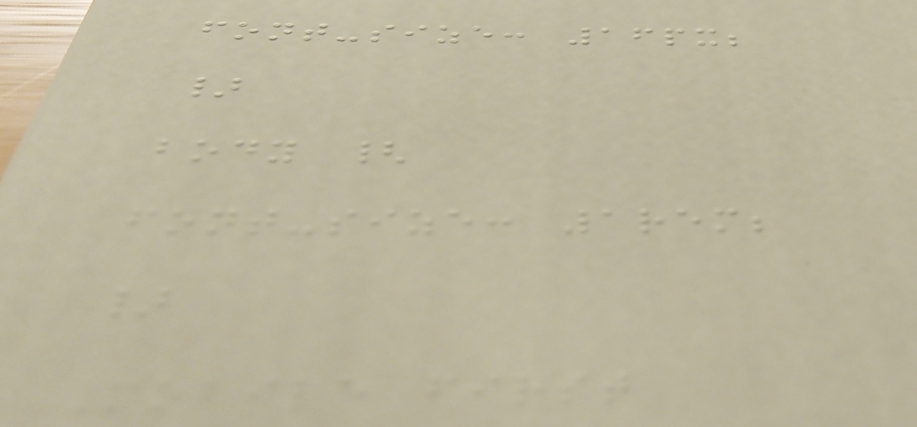font-size: 16px;
}
body {
font-size: 1rem;
}
Mobile first
